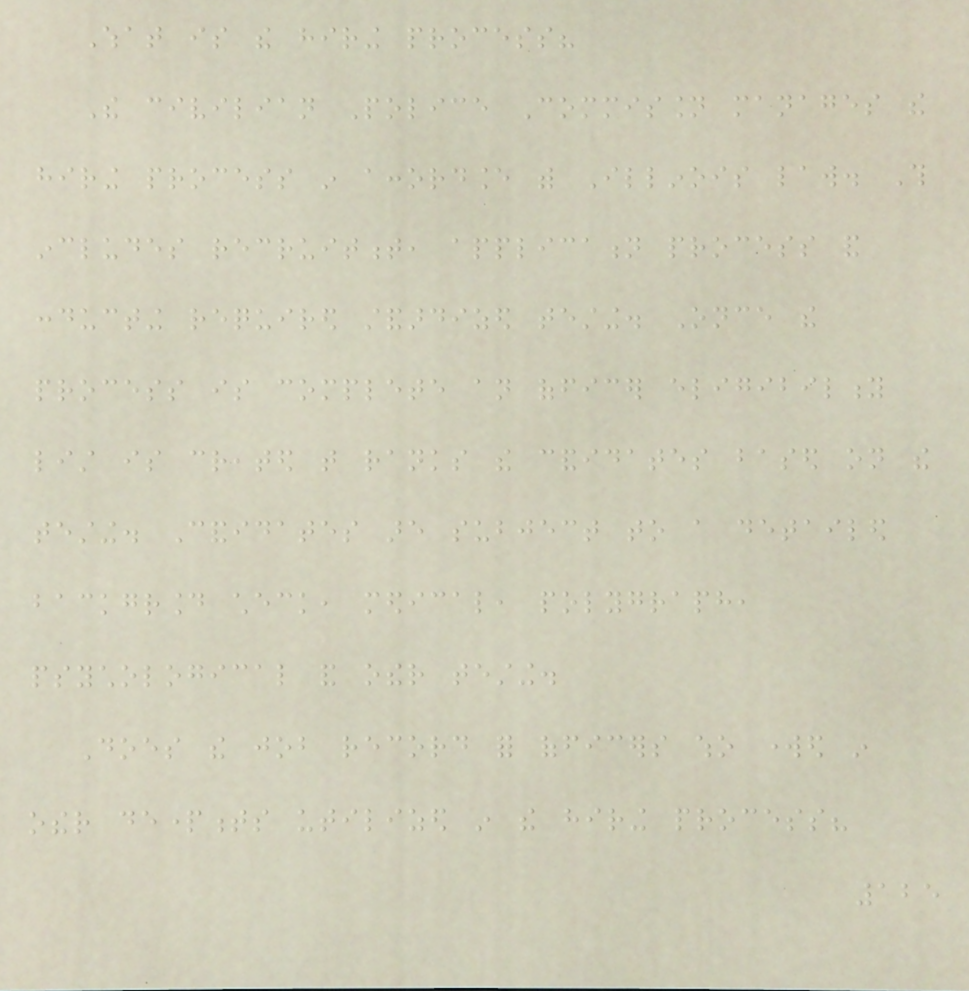What is the hiring process?
The civilian Police Commission manages the
hiring process in accordance with Illinois law. This
includes recruitment, application process and
conducting required standardized testing. Once the
process is complete an officer eligibility
list is created that ranks the candidates based on the
testing. Candidates are subject to a detailed
background check, medical, polygraph,
psychological and other testing.
Does the job record for officers who worked in
other departments utilized in the hiring process?
125
